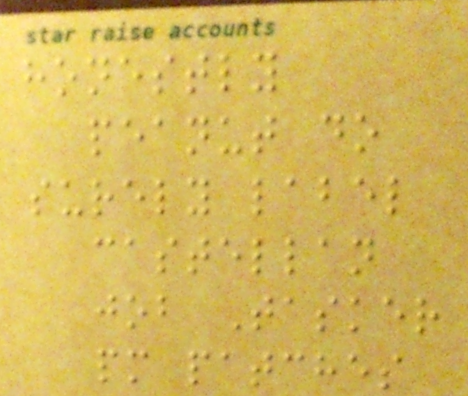honestly
peanut do
surely label
castellan
job Tasker
pm patches
